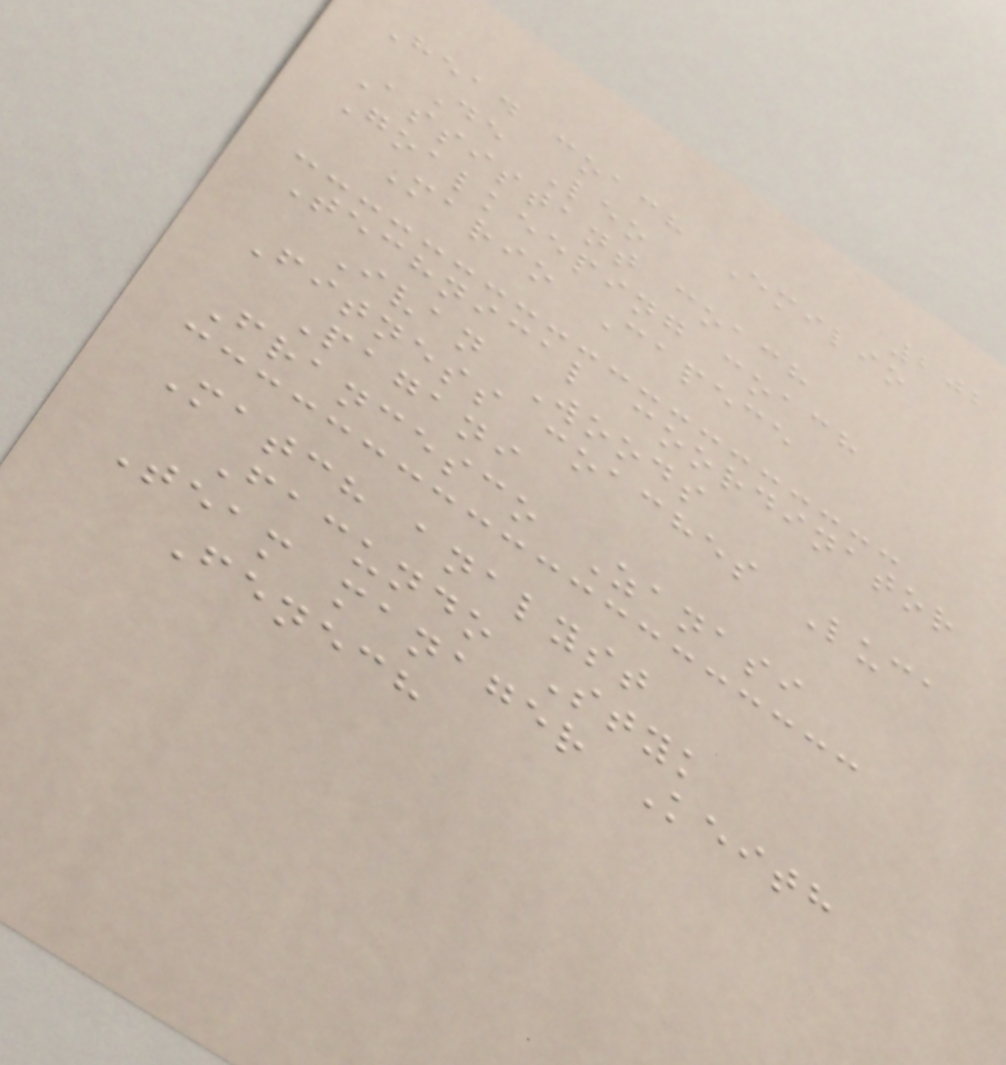202
Head coach Emilio
De Leo
Assistant coach
Goalkeeping coach
Mario Capece
Technical coordinator
Ivan Woods
Fitness coaches Luca
Pagani
Francesco Zanasi
Match analyst
Facundo Styk
Team manager Keith
Fenech
